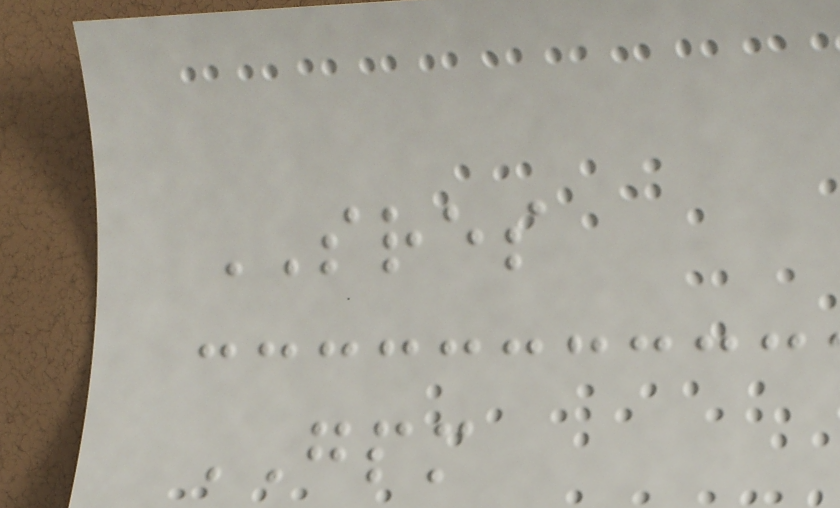SRES
GPM
